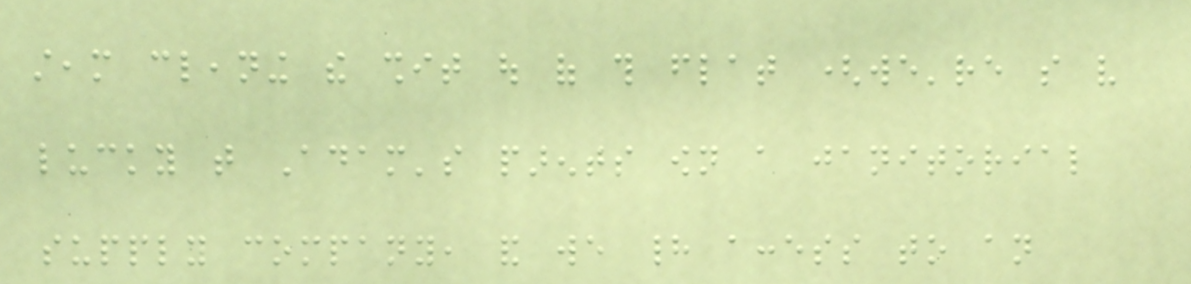steam cleaning the shit out of this flat (we're so very
lucky that Adam's parents own a janitorial
supply company, and we had access to an
